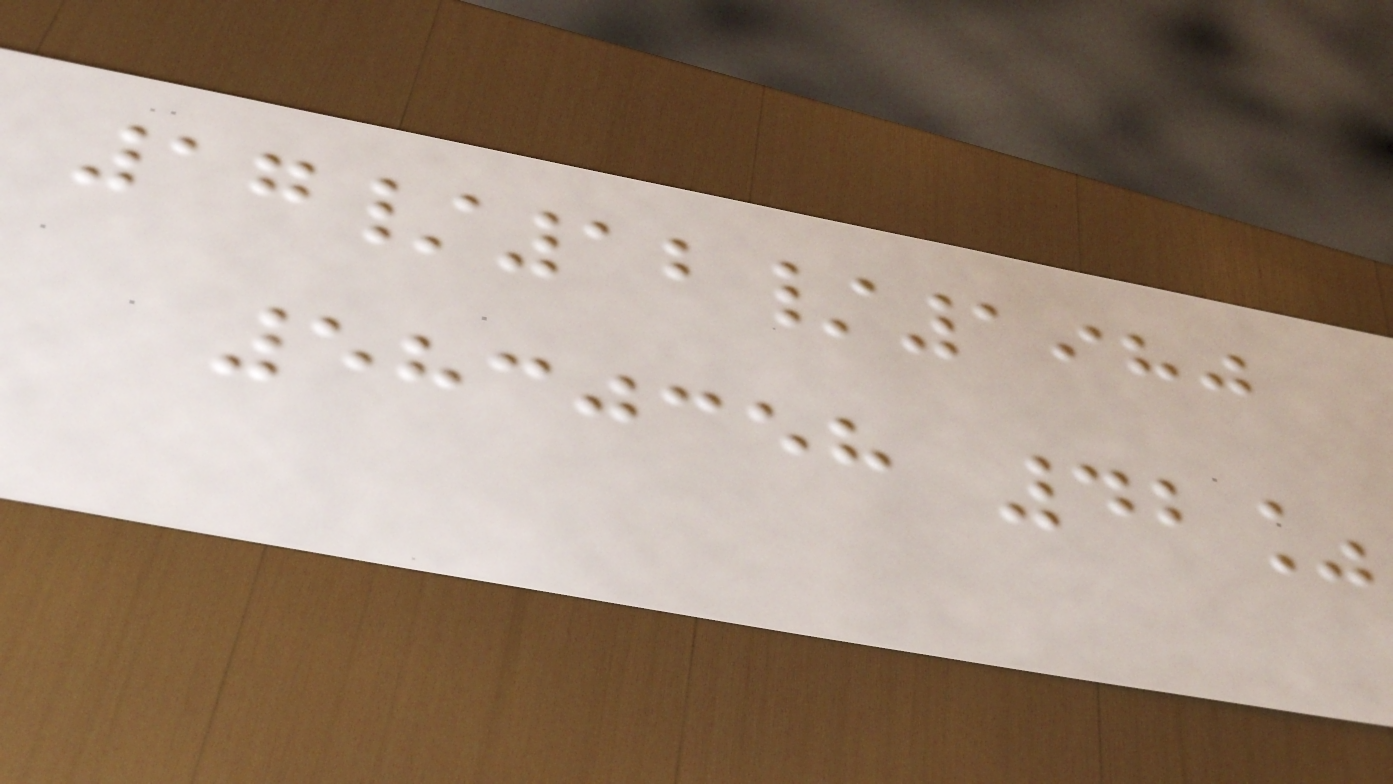17/12/1980
5830358 42%
